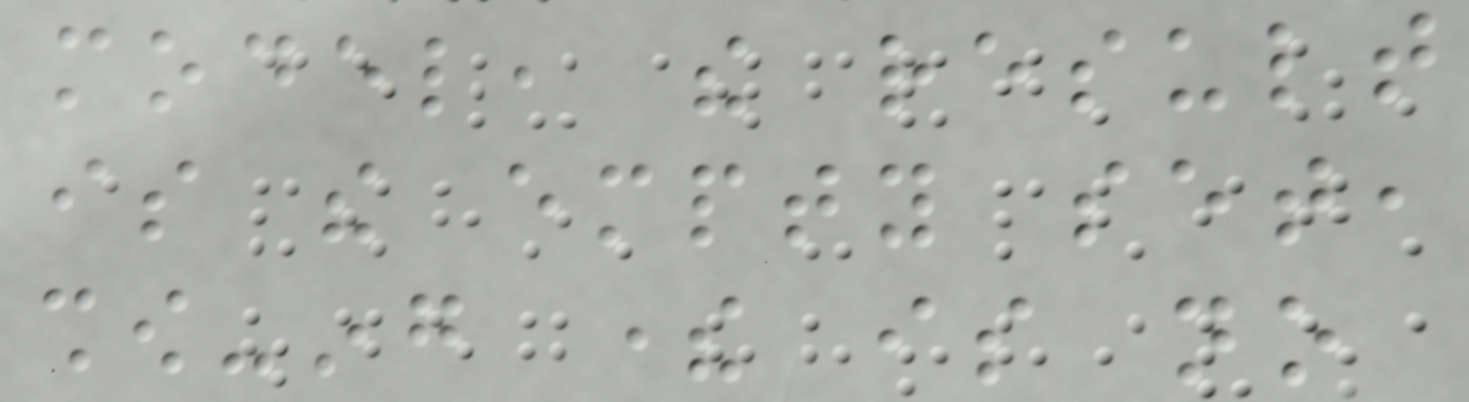model, the result
is the empty set,
show-ing there is no
